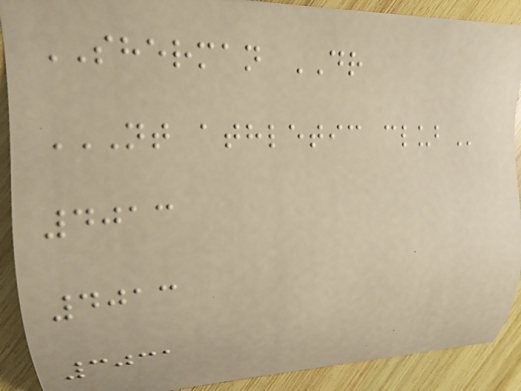SHERMAN DR
NT ATHLETIC CLUB
4013
4013
3031
